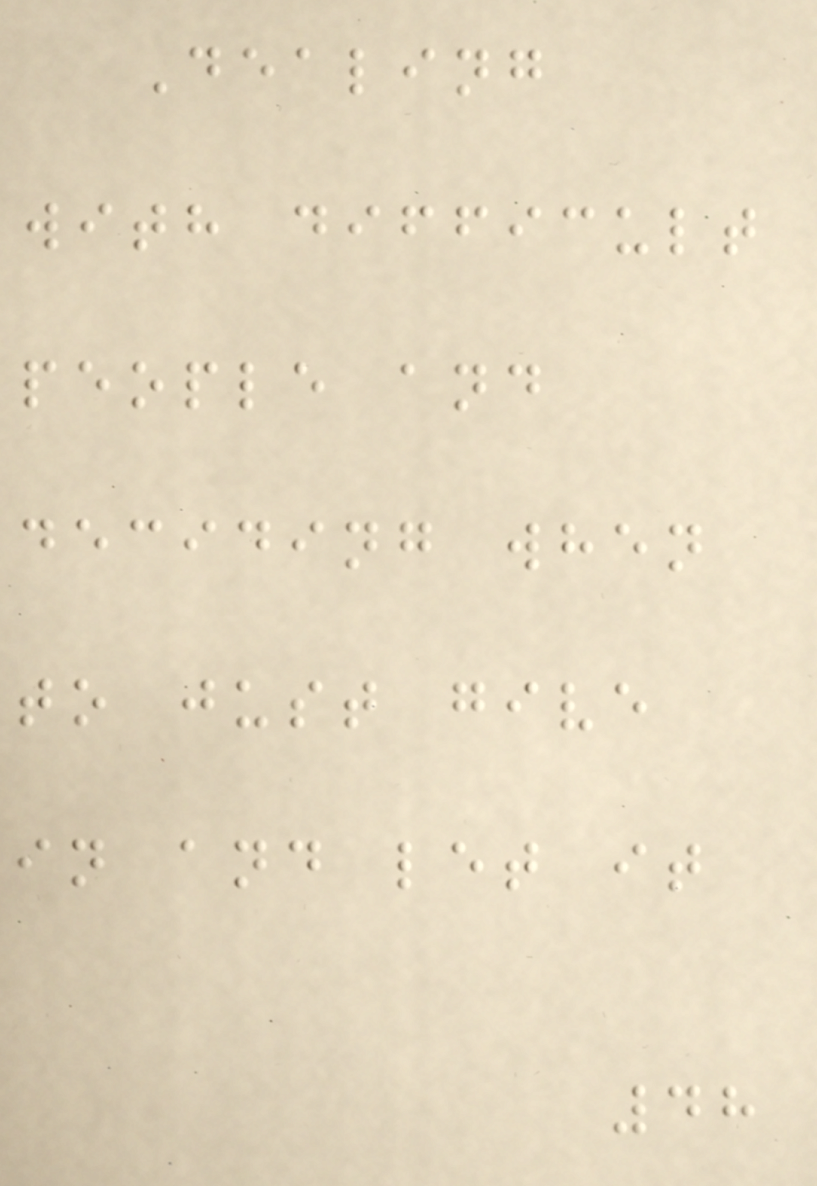Dealing
with difficult
people and
deciding when
to just give
in and let it
48
